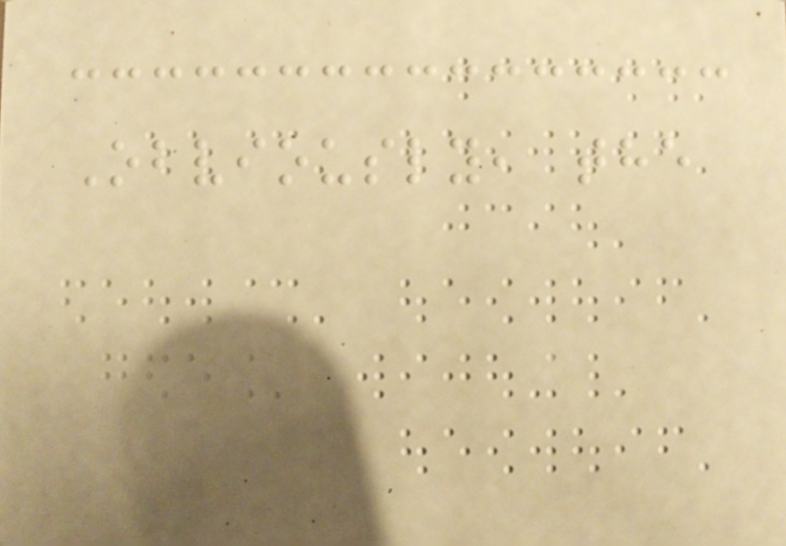Obviously, the
